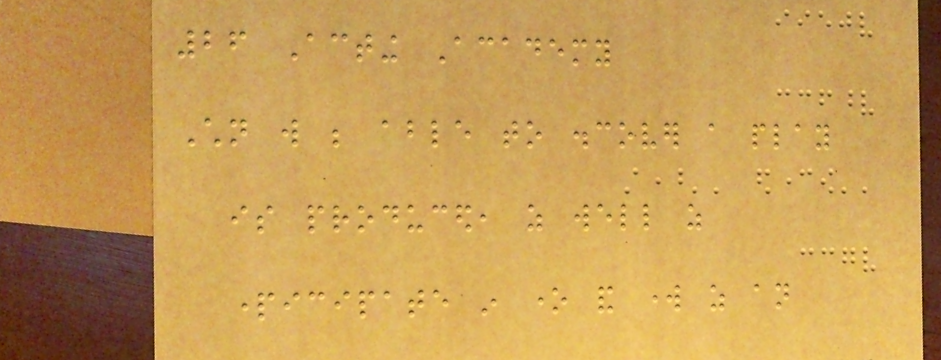26 Acting Academy
Children will be able to discover a play
is produced, as well as
participate in one and work as an
